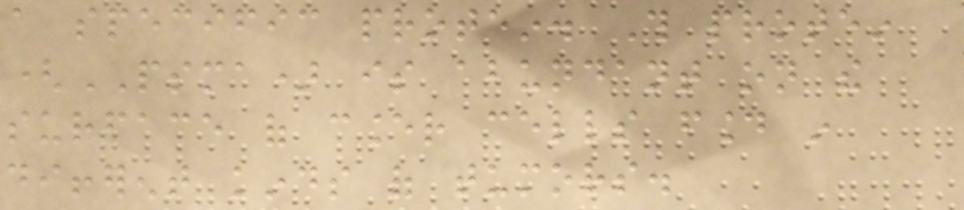a specific protein. This protein
(PSMA) is abundant on the
surface of cancer cells found in
different kinds of tumors.
